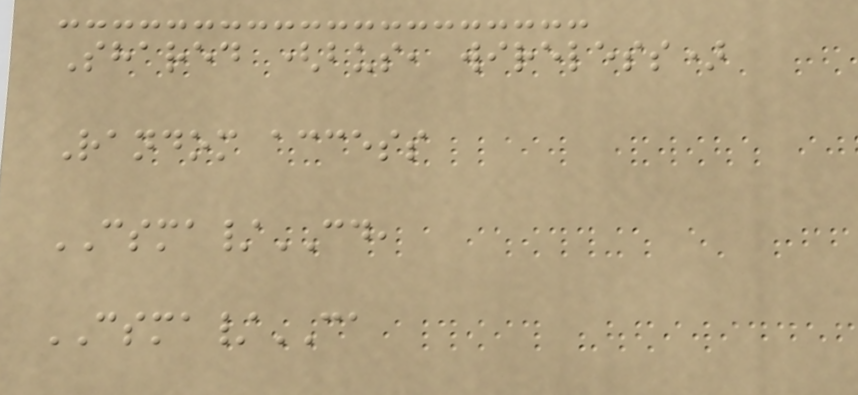Shared (bus, wireless)
Random access
CSMA/CD,
CSMA/CA
